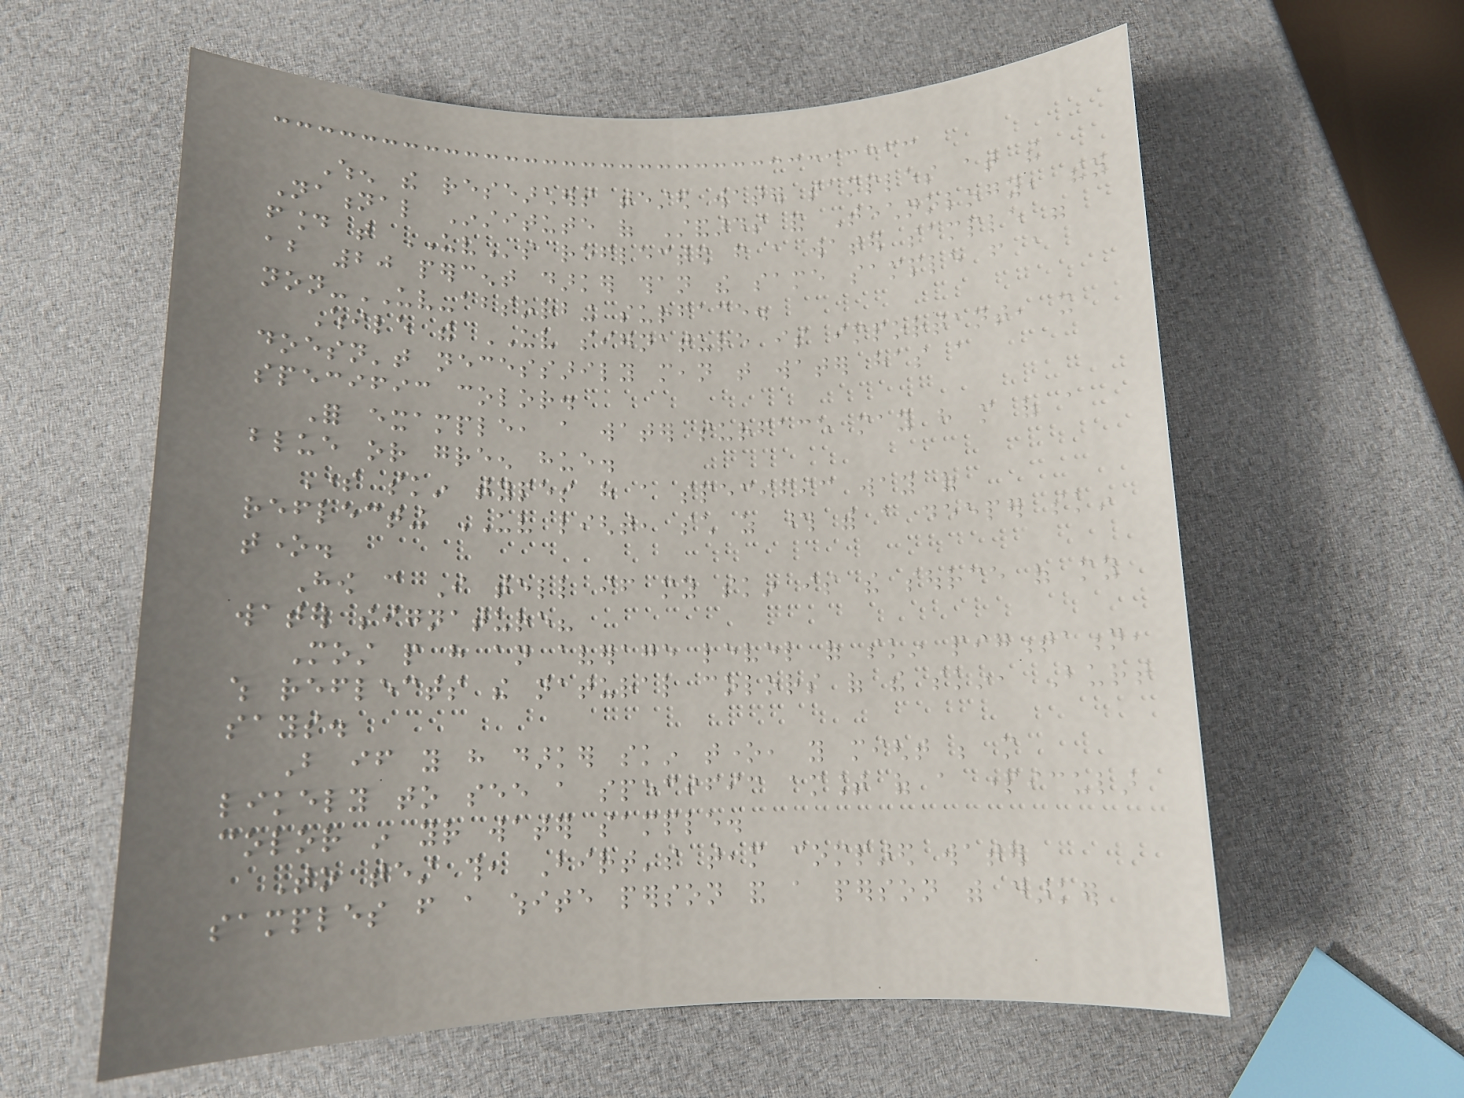When the researchers tested water samples at the
National Institute of Standards and Technology, they
found that UVs reflected from a water sample were
about 20 percent darker than the same sample from a
non-UV-absorbing surface.
While the UV signature is important, it
doesn't necessarily mean that water has a
specific color.
For example, a water surface may have more of a
blue or green hue.
Some skin types have a specific way of
reflecting UV light, such as those with a deeper skin
tone.
How can I tell if my skin is the source of my
water signature?
Most people have an average level of skin pigmentation,
which reflects the natural colors of the skin, Burt
says.
But if you have darker skin tone, you might be more
likely to see a specific amount of a particular
color in your water sample.
To test this, Birt's team compared water
samples from a white person and a person with darker
